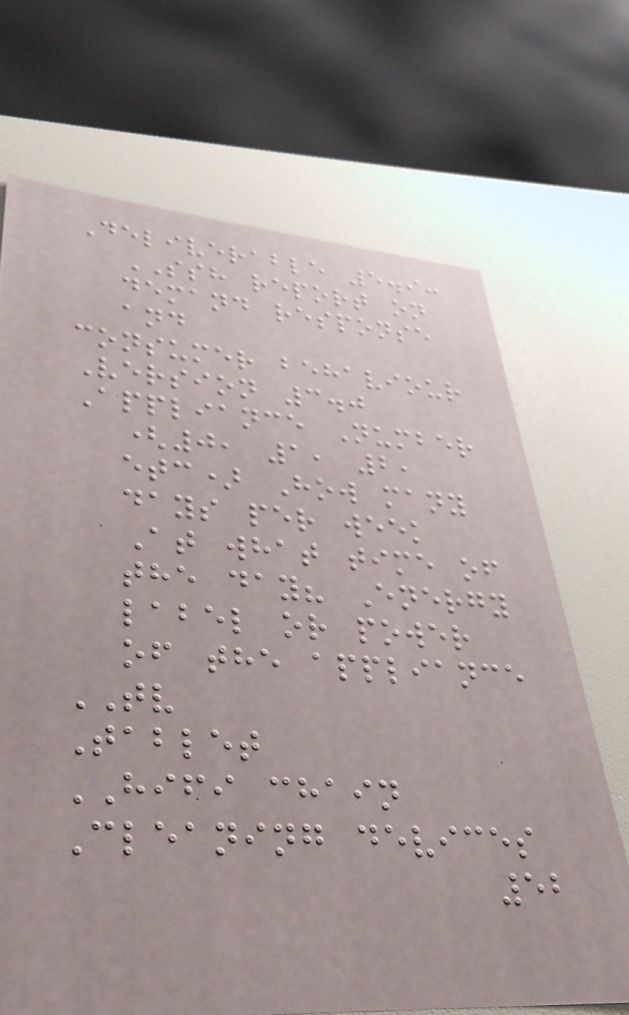Deliverable 5.9:
SSH report on
demand response
and
consumer behaviour
Version 3.0
Appliance Number
(0, 1, 2,
etc) How many
days per week
At what time of
the day? Energy
label or power
of the appliance
TV
Tablet
HIFI chain
Cleaning devices
52
